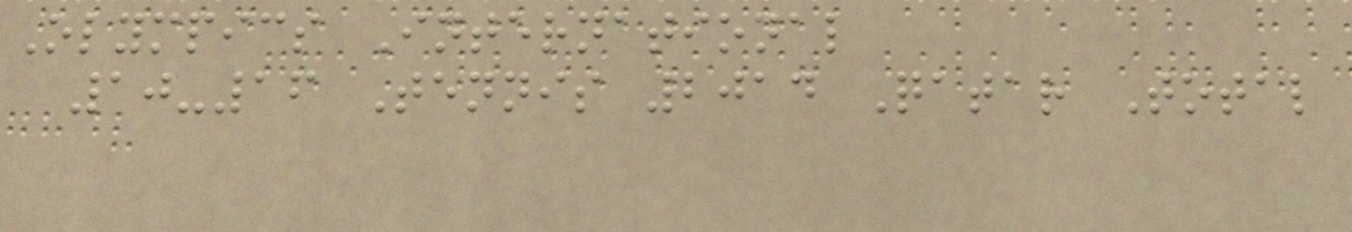Olympics International
10-16 Tennis 2014 Qatar Total
